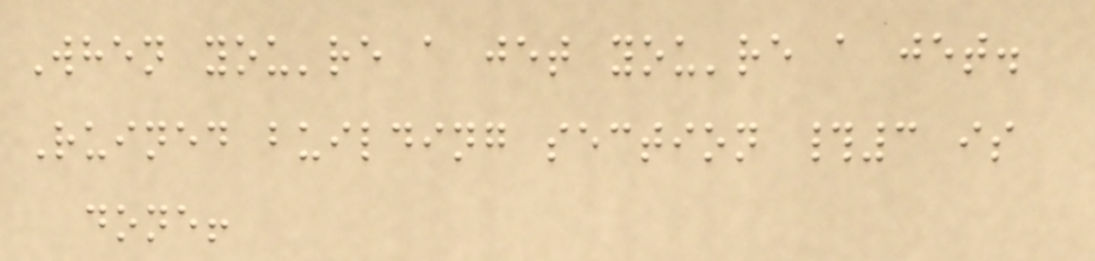When you're a jet you're a jet.
Ruined building section #3 is
done!
